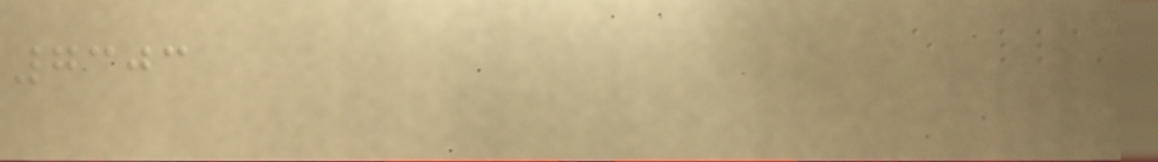7303
